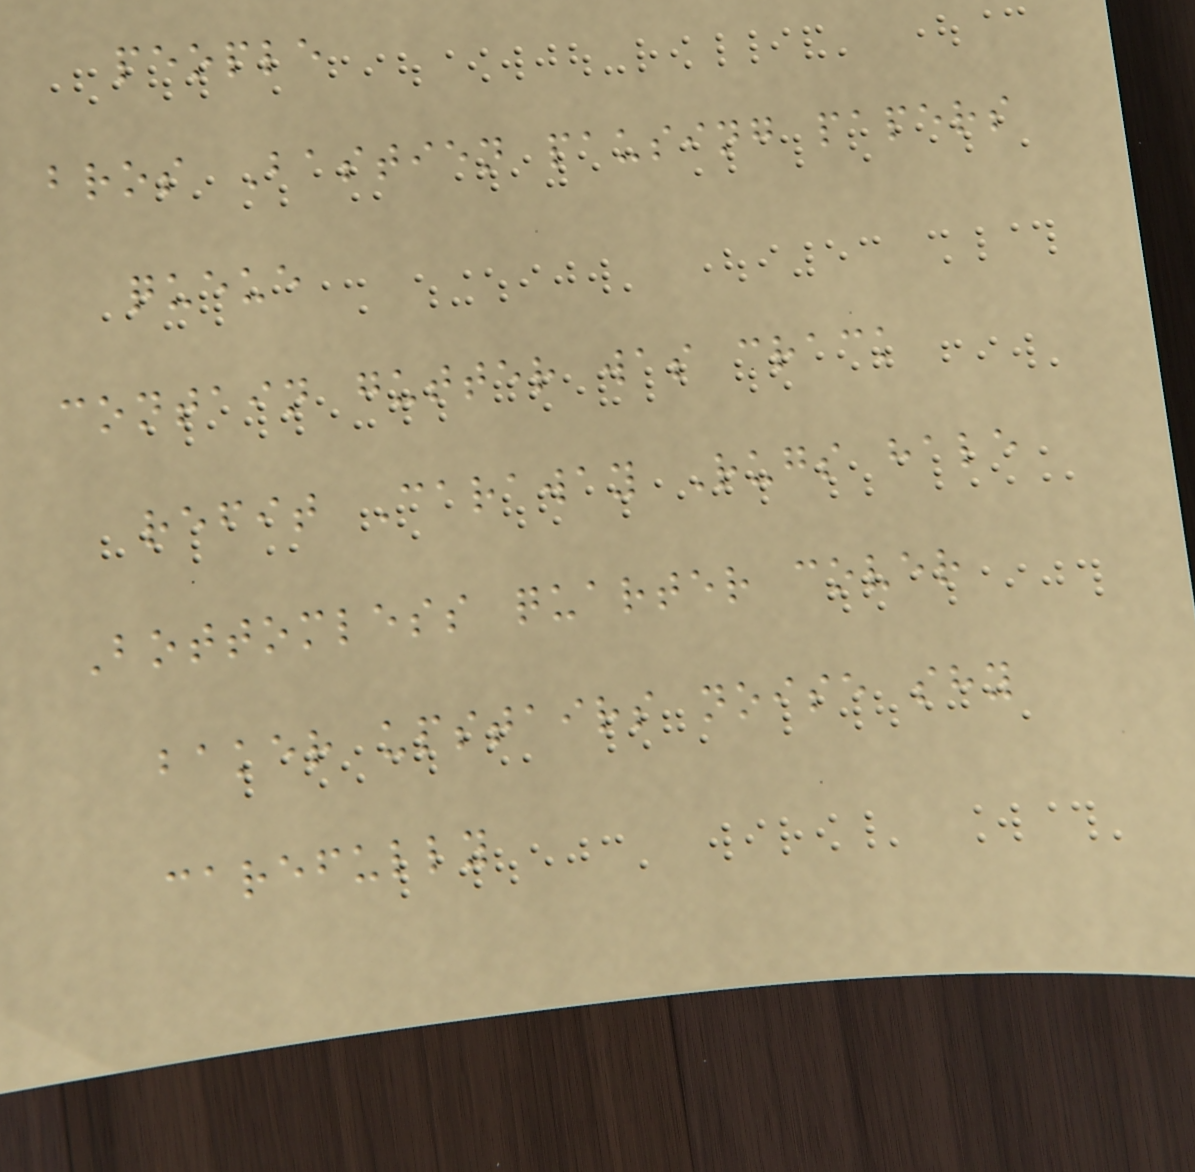people
bros Bastien pausing papers
queue
contain gutter was crack
refit Caraway Rugs hale
Bottomless quarter cover
baker upstairs noise shy
carefully
